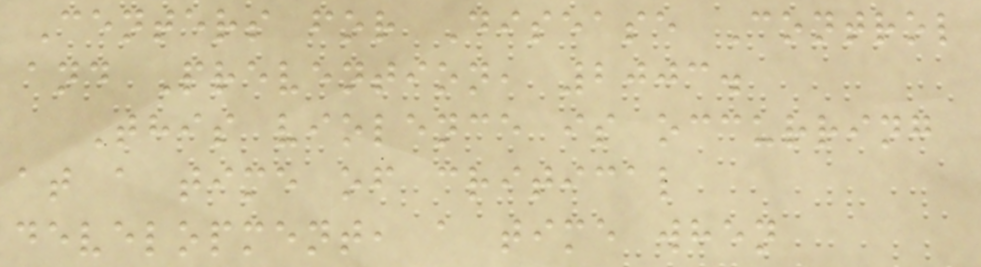Centers for Disease Control
and Prevention, 2003.
This violence is occurring
at a time of critical
development, a time when
